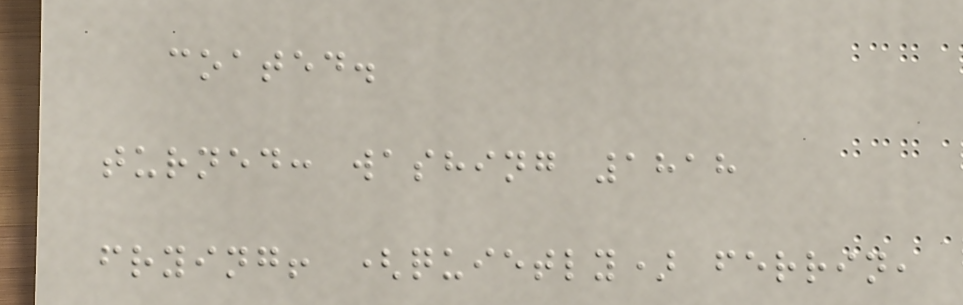coated.
turned: washing 1818
frying! (quietly) ferrin,
